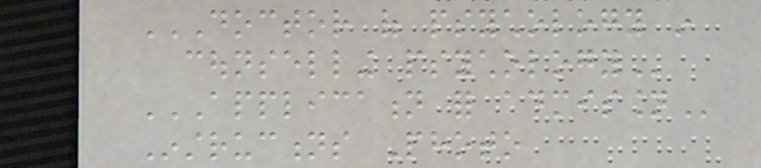DOCTOR OF PSYCHOLOGY IN
COUNSELLING PSYCHOLOGY
APPLICATION FOR ADMISSION
Instructions Photo
